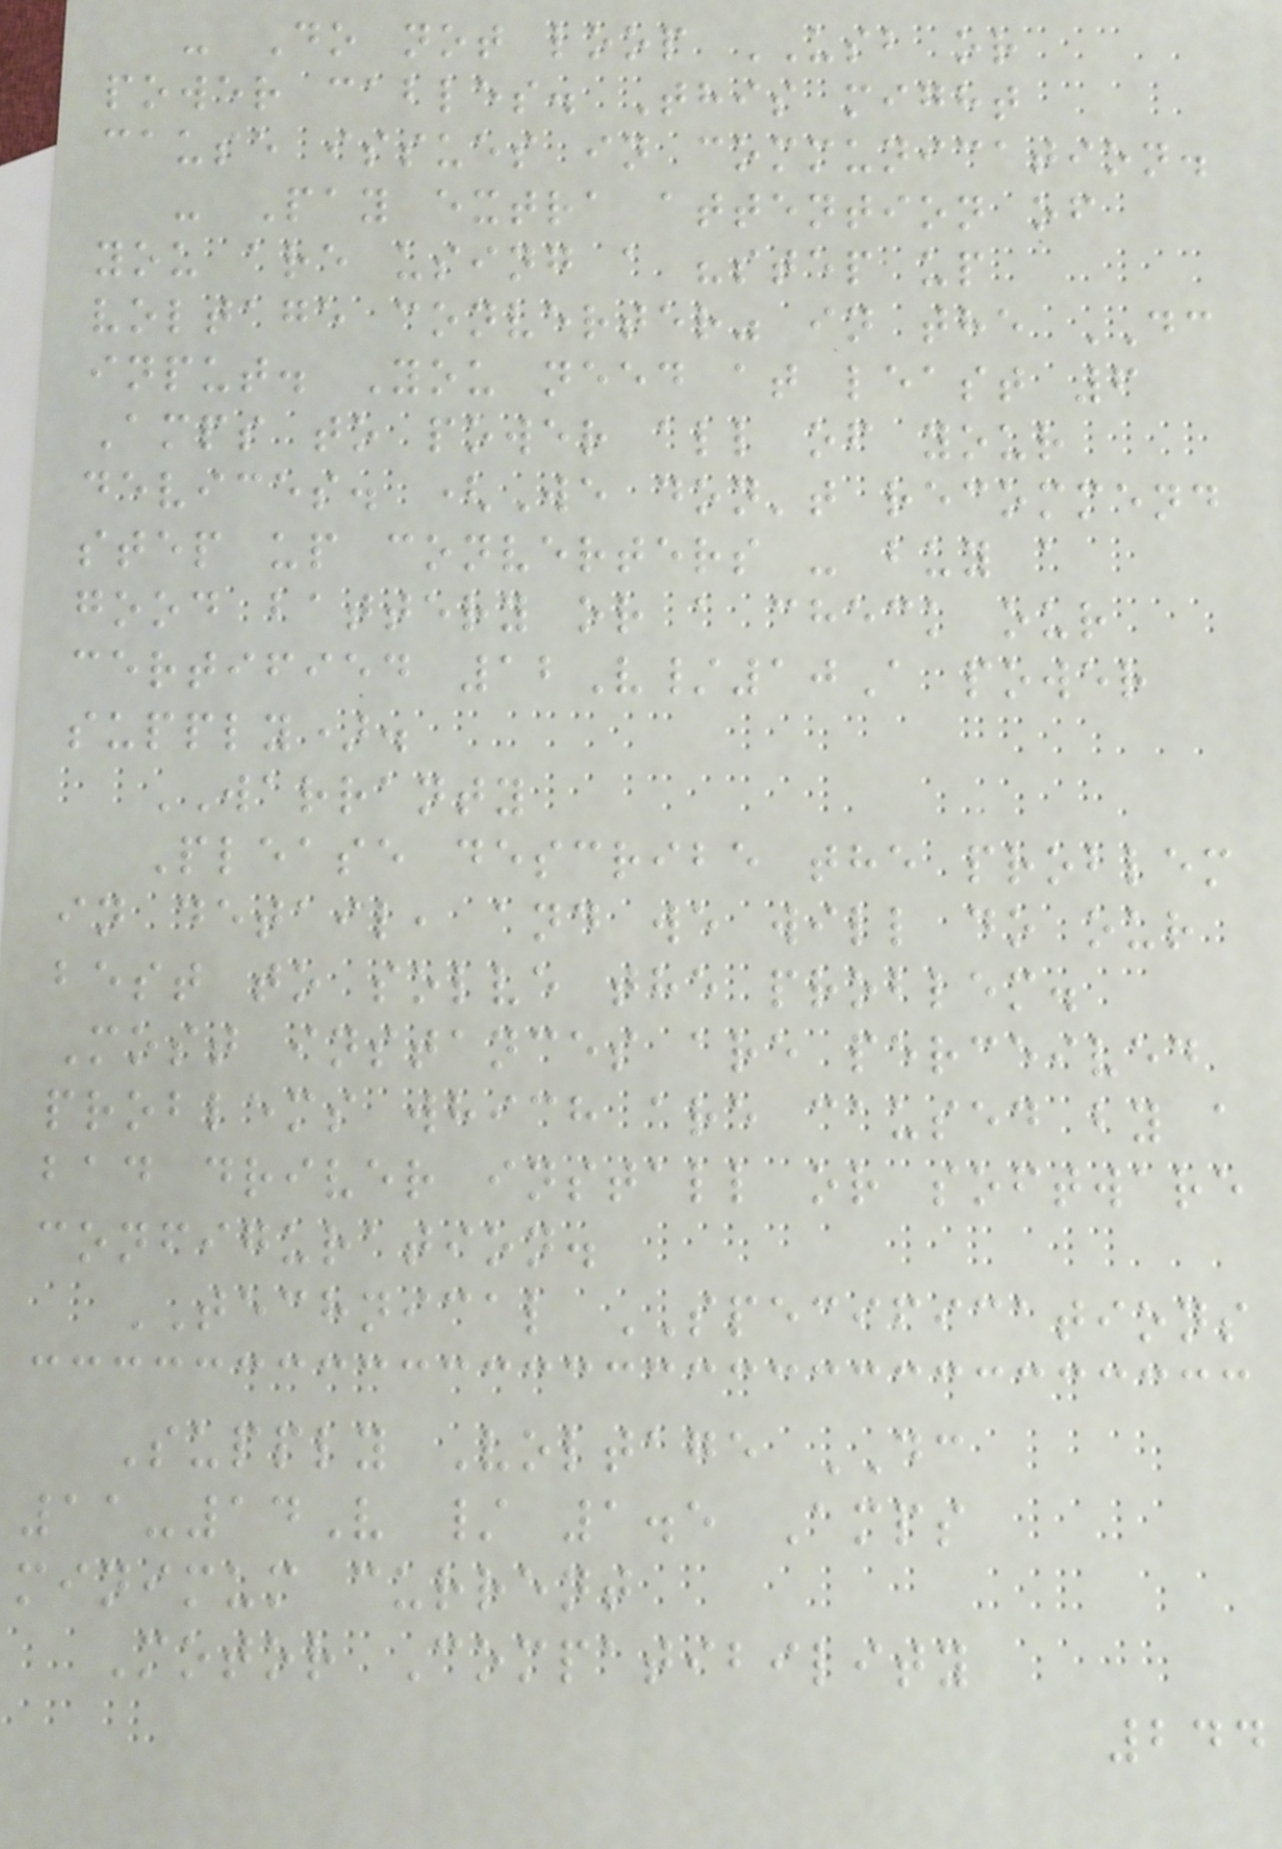- Do not loop USB or
power cables. This might
cause issues in communication.
- Pay extra attention of
you are using a "step up
voltage converter" in the DC
input. You need at least 6
Amps to power all of your
devices. (We don't recommend
step up converters - buy a
good battery or a check our
certified 12V/10A power
supply).
WARRANTY
Please describe the problem
in detail, and we will do our
best to solve the problem.
Most instances are perceived
problems which are caused by a
bad driver install or software
configuration.
TECHNICAL SPECIFICATIONS
Supply Voltage DC
11-14V / 1.5 Amps
minimum current
Motor Compatibility
244
